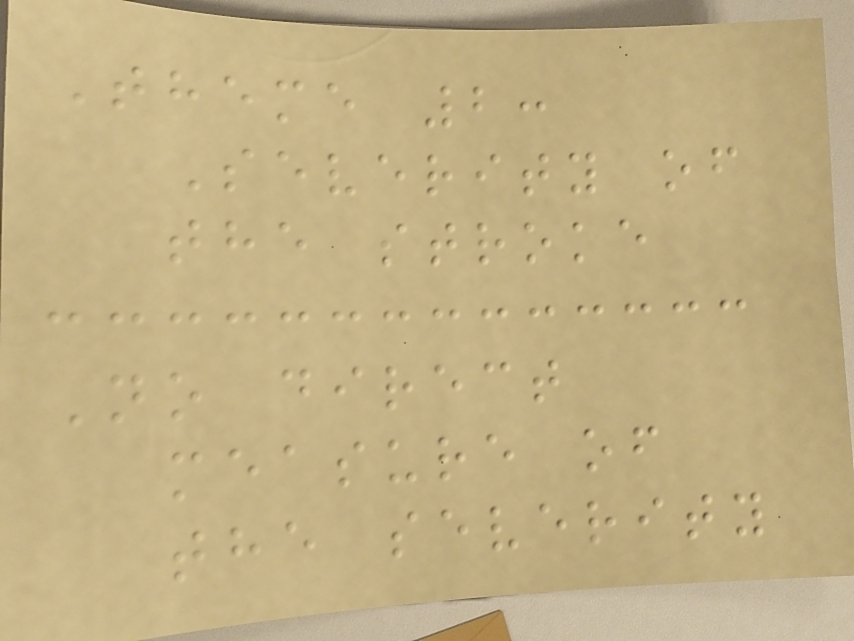Theme 2:
Severity of
the stroke
No direct
measure of
the severity
